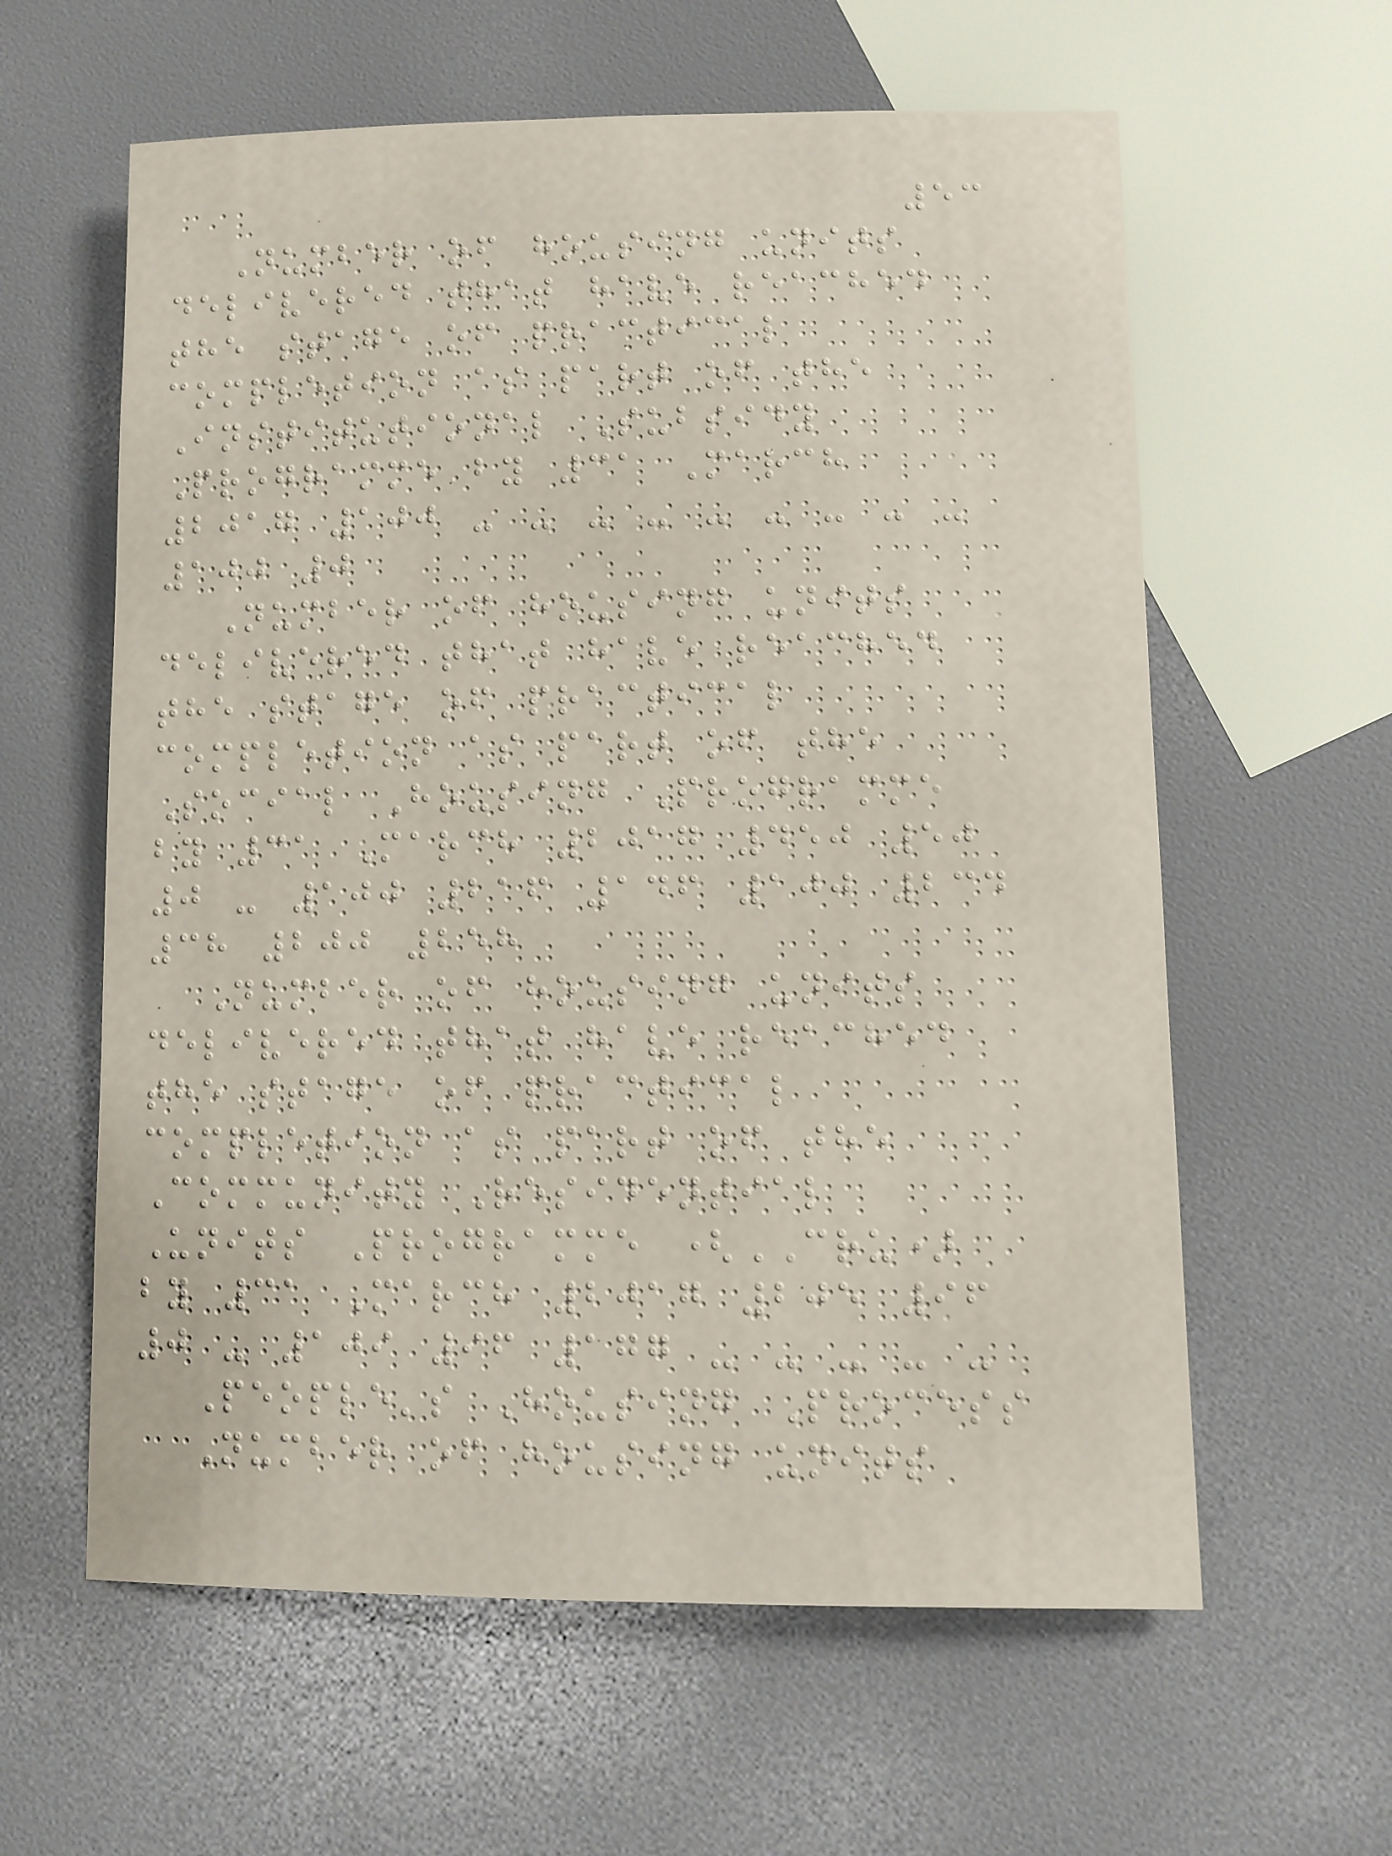53
Number of housing units
delivered that have reached
the stage of practical
completion as part of the
Institutional Subsidy
Programme by 31 March
2017 100 - - - - - - - - -
100 0
Number of housing units
delivered that have reached
the stage of practical
completion as part of the
Social Housing Programme
by 31 March 2017 450 50
0 - 100 216 146 100 234
38 200 258
Number of housing units
delivered that have reached
the stage of practical
completion as part of the
Community Residential
Units Programme (CRU)
by 31 March 2017 205 96
0 - 109 96 177 - - - - -
People's Housing Process
Number of housing units
